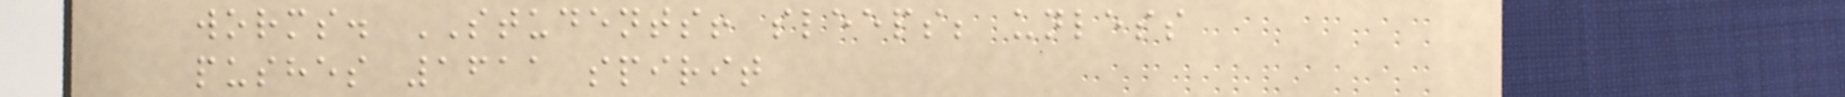worms. STUDENTS! sleeps; unless
pushes 1611 spirit
